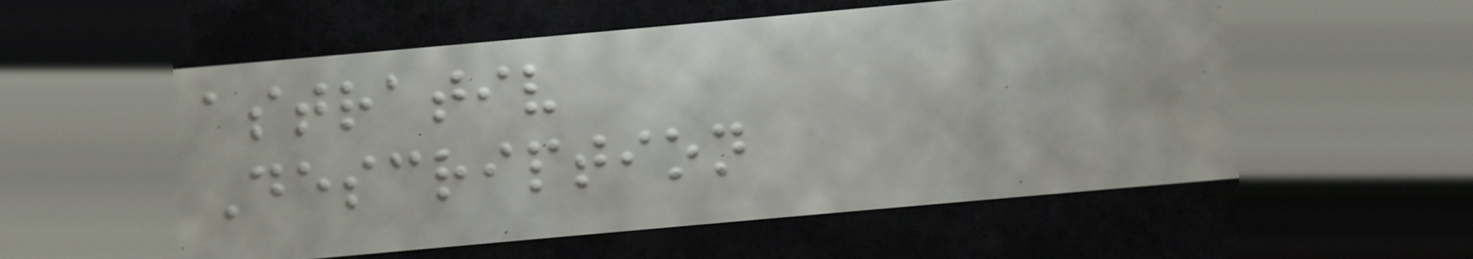astrativ
Description
